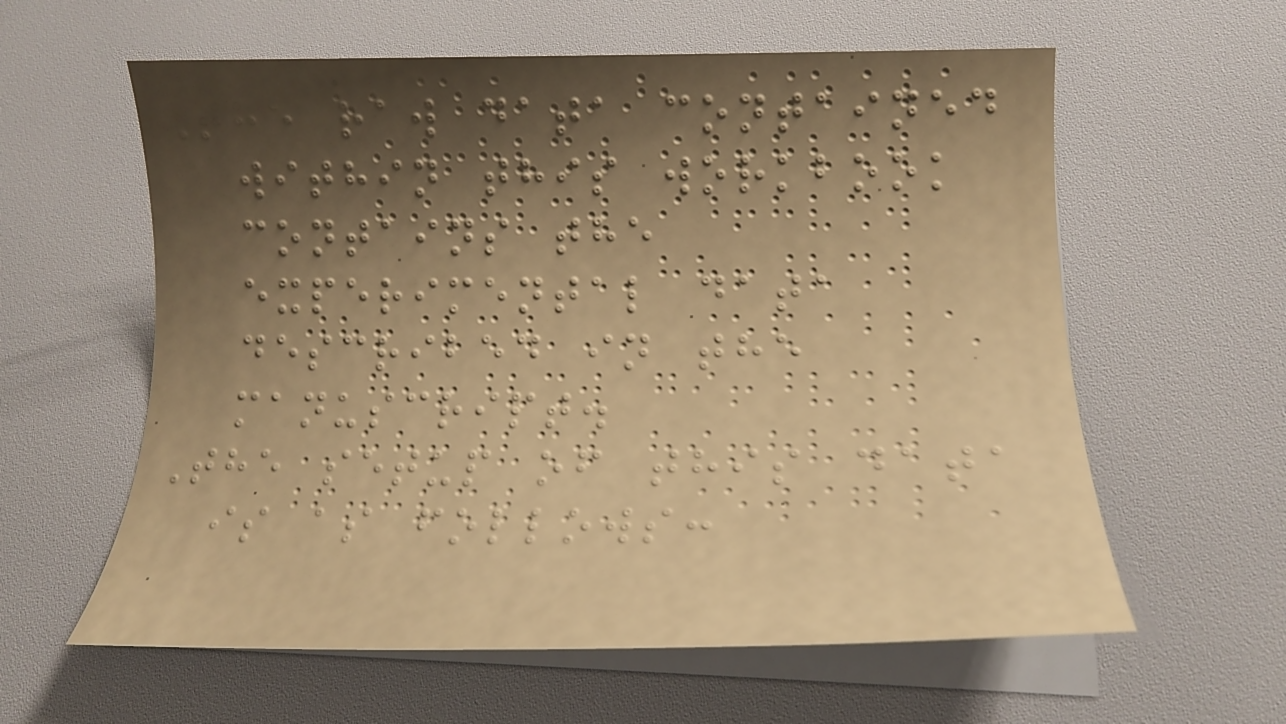The raw data contained
within this workbook
contains the
experimental data
described in the
manuscript.
The setup of this data
is as follows:
